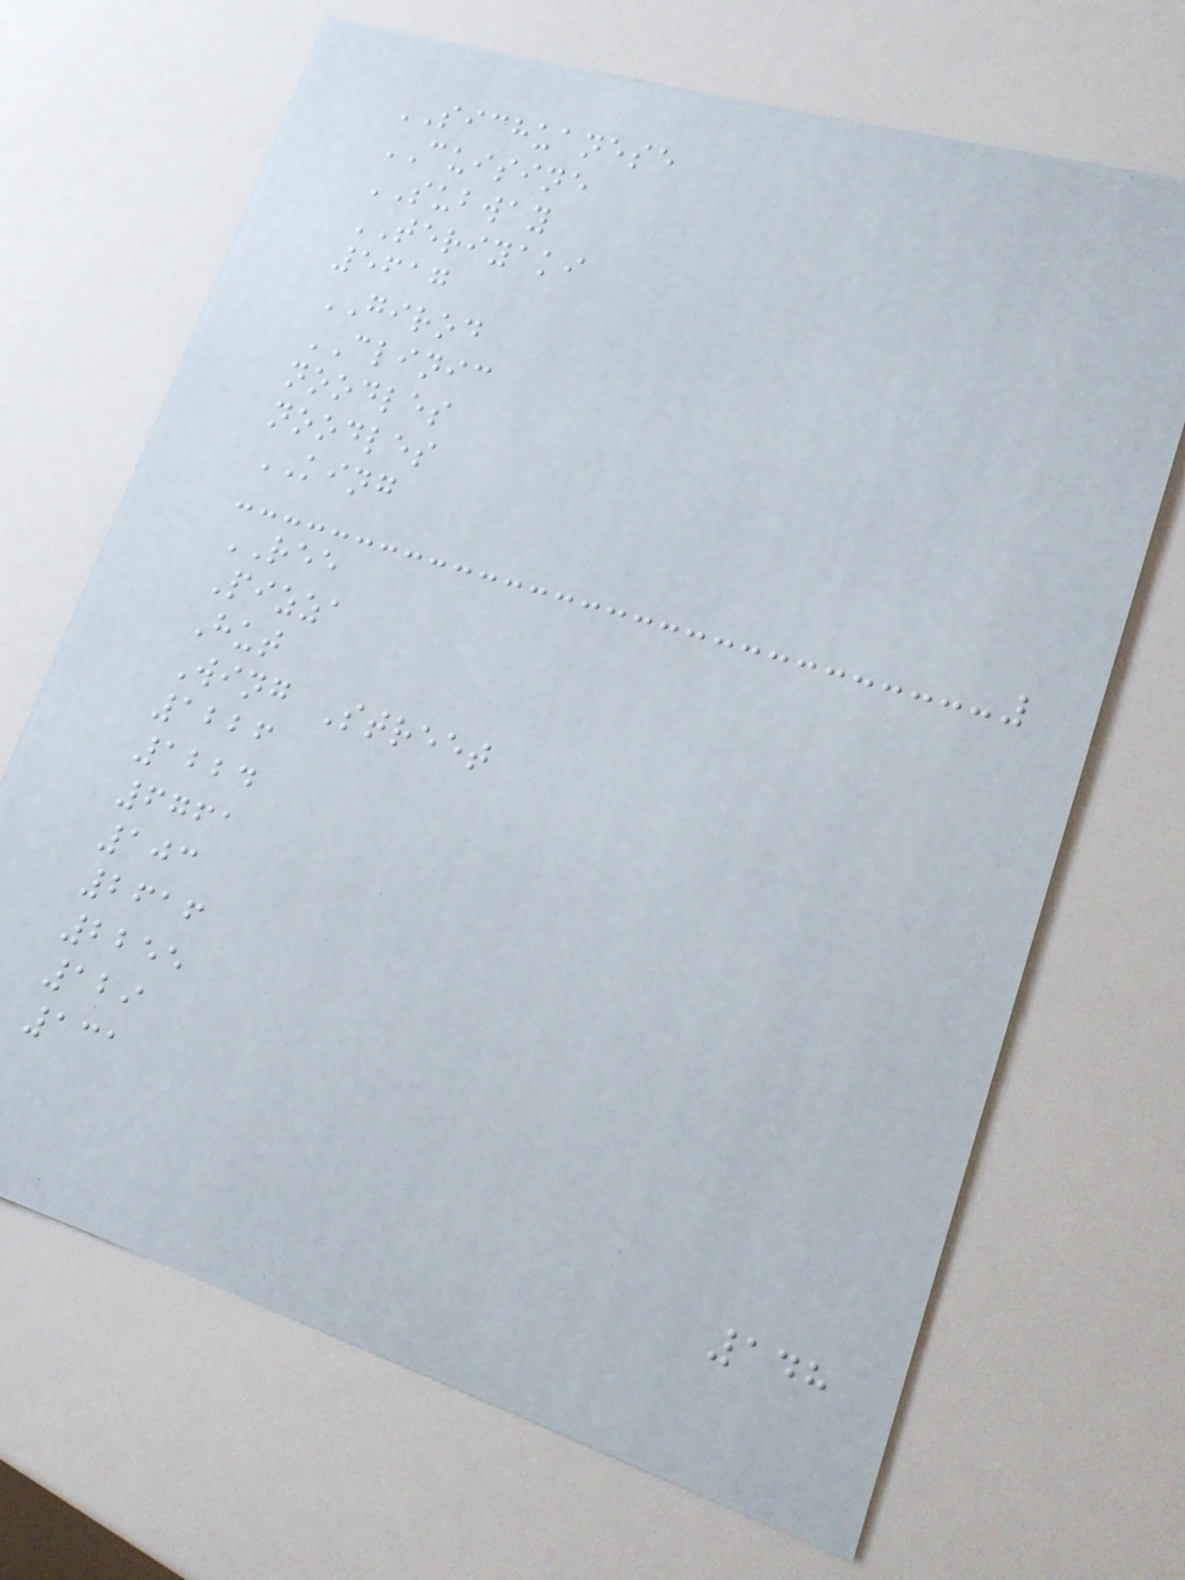SICHUANESE
CUISINE
SUBWAY
TERIYAKI
5617
GIROD
CLINIC
noodles
noodles
KING
REE
Pizza
Hut
Wing Street
1226
1224
6761
103
2616
2255
129
131
148
